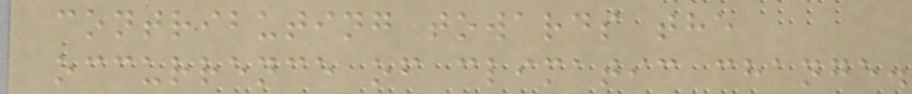contributing towards the
occurrence of climatic change.
